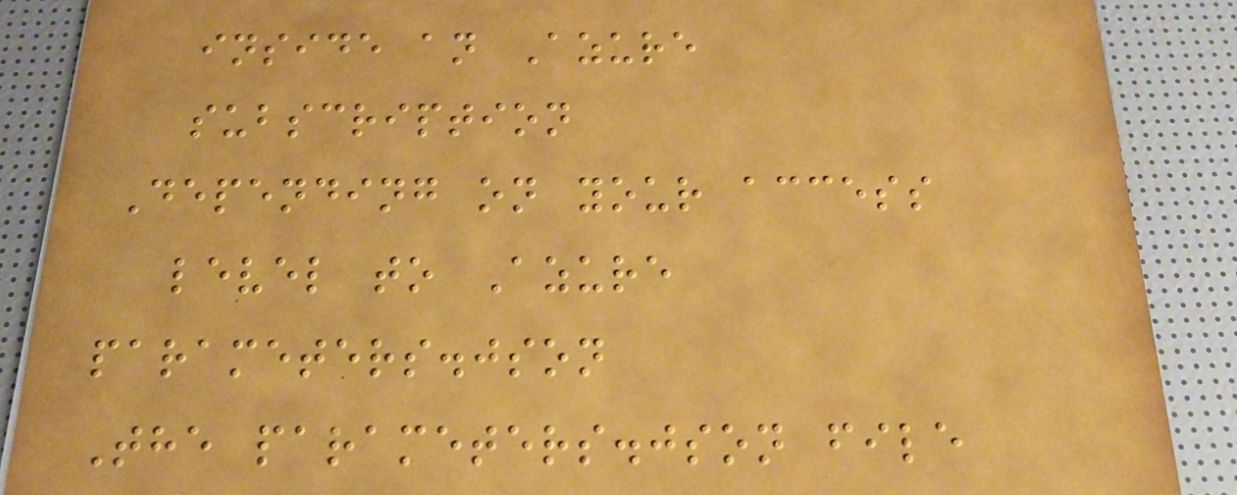inside an Azure
subscription
Depending on your access
level to Azure
parameters.json
The parameters.json file
